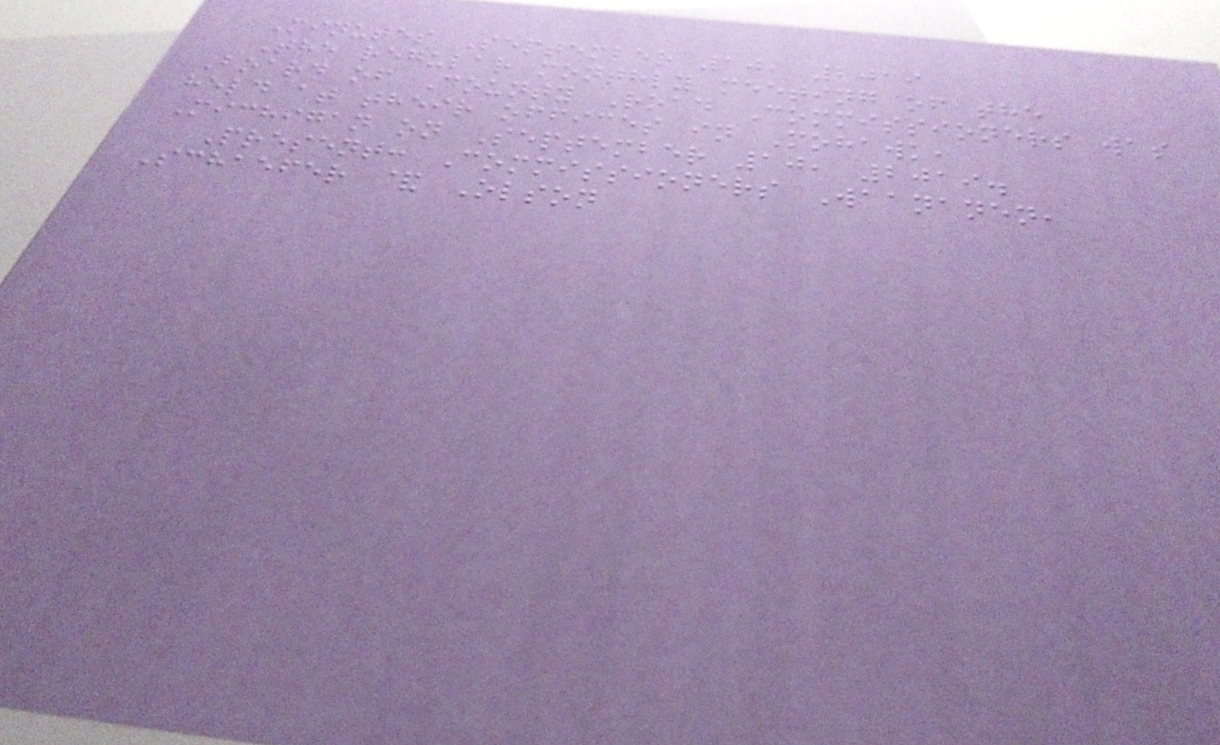Minutes September 10, 2019
The regular monthly meeting of the
Board of County Road Commissioners was
held at their offices in Mohawk,
Michigan on September 10, 2019.
Present: Commissioners Waananen,
Schaefer & Olson
